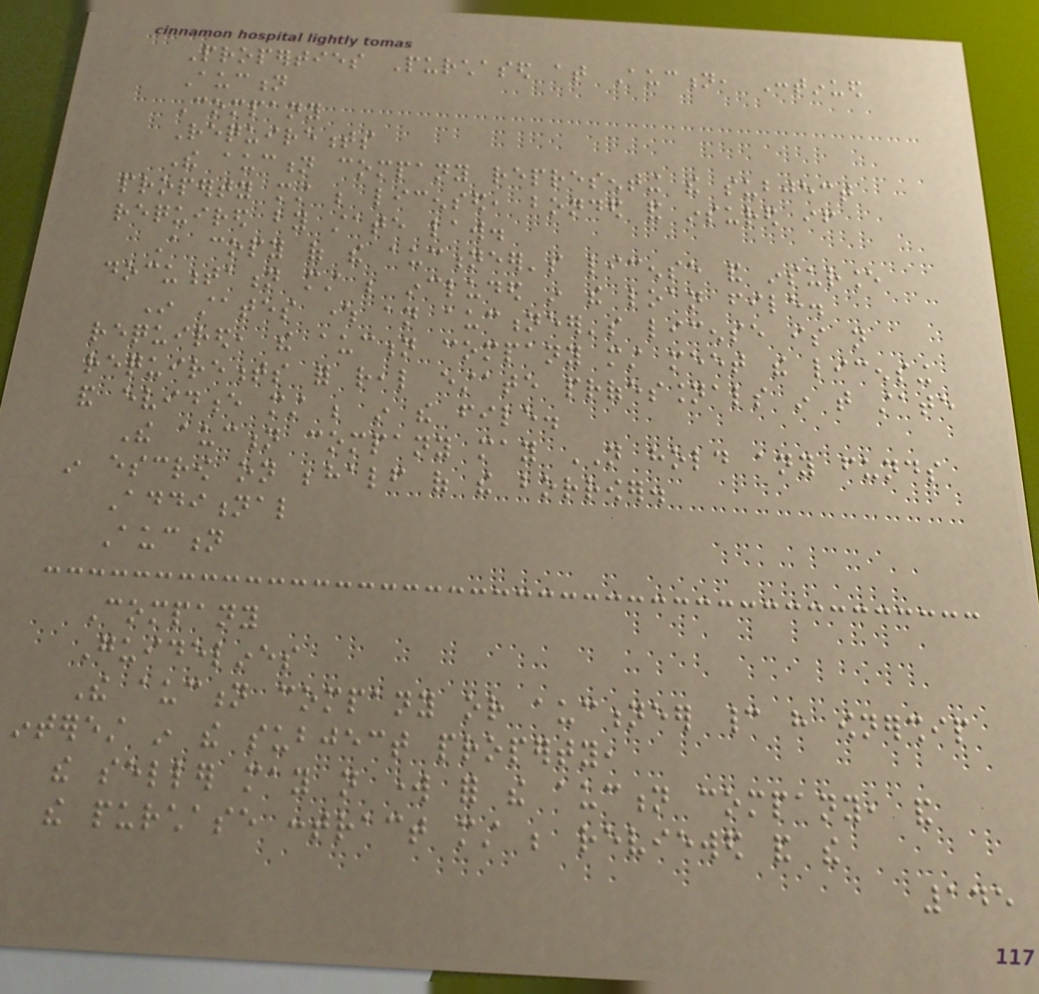Properties Purchased at Auction, Continued
Auction
Company
Requirements
The auction company representing the subject
property must be licensed, bonded and insured if
required by state law.
A copy of the auctioneer's license and insurance
documentation must be included in the loan file.
In states where an auctioneer's license is not
required, the auction company must meet the licensing
requirements for real estate professionals in that state
and evidence must be in the file.
The auction company may NOT hold any funds
in escrow on behalf of the borrower.
Additional
Auction
Company
Guidelines
The auction company or auctioneer cannot have ownership
interest in the subject property,
the seller may not work for the auction company, and
the purchase contract must be reviewed and the
145
